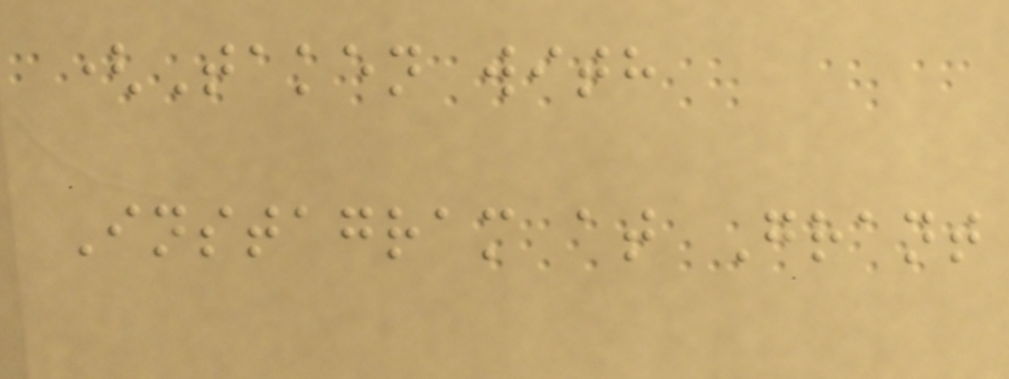(Taken with
Instagram at Grant
